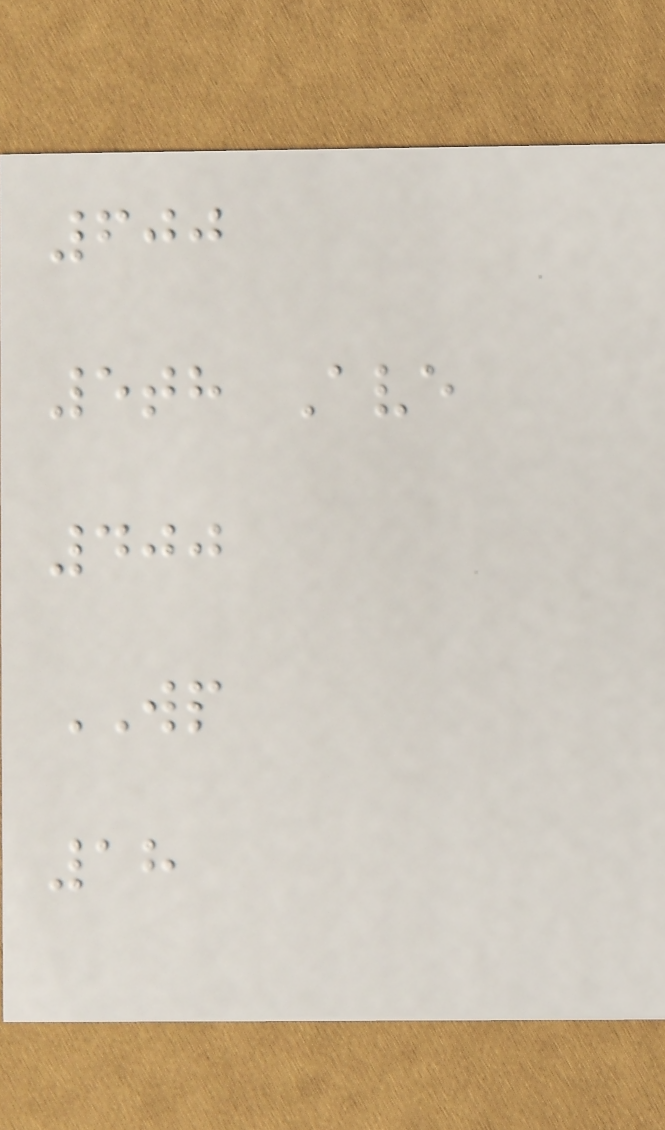600
5th Ave
400
WP
18
